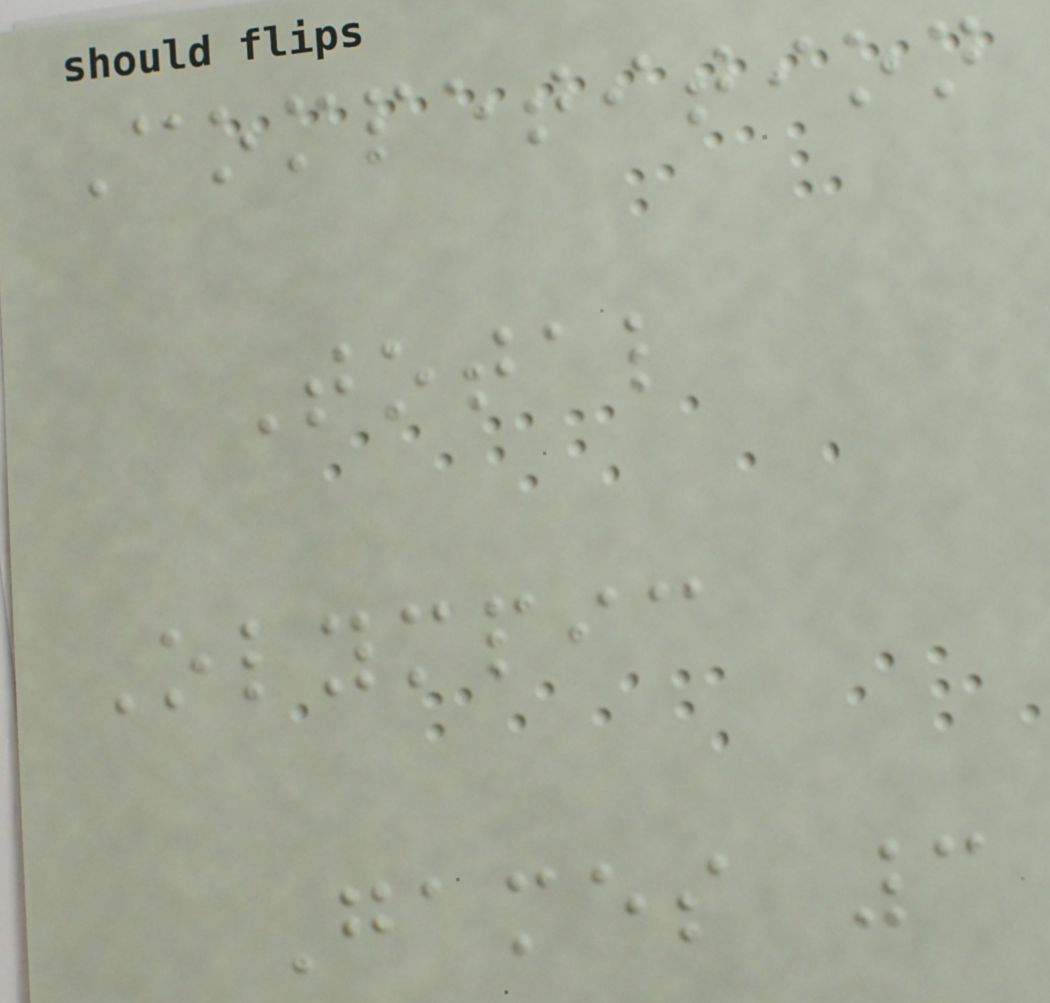Competition
Total
Olympic
Games 3
